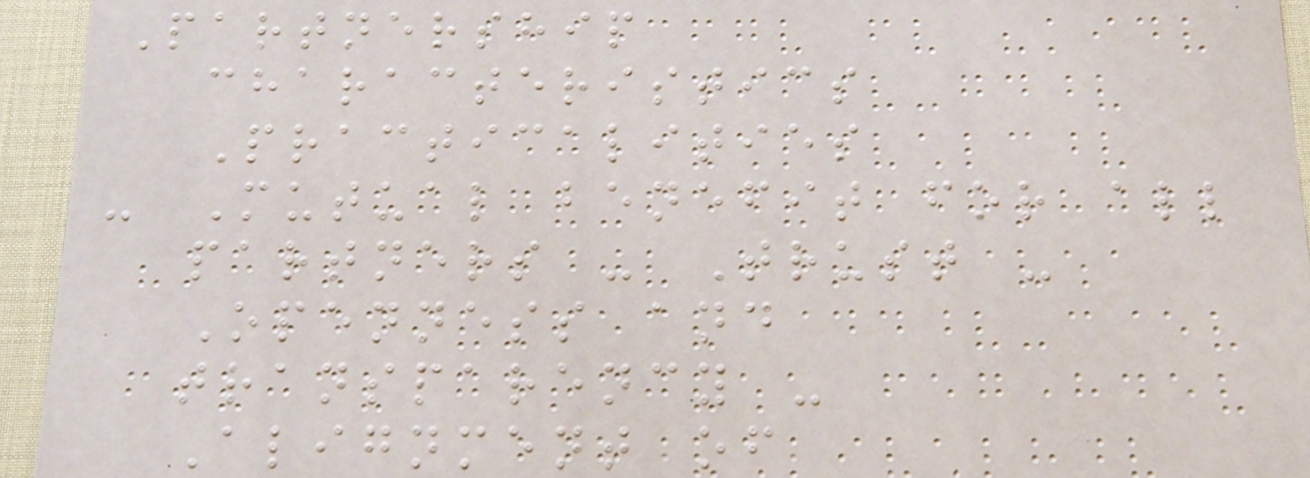Partnership
characteristics
Practicalities
- Mutual benefit for all
partners - Trust -
Openness and
transparency -
Alignment of
